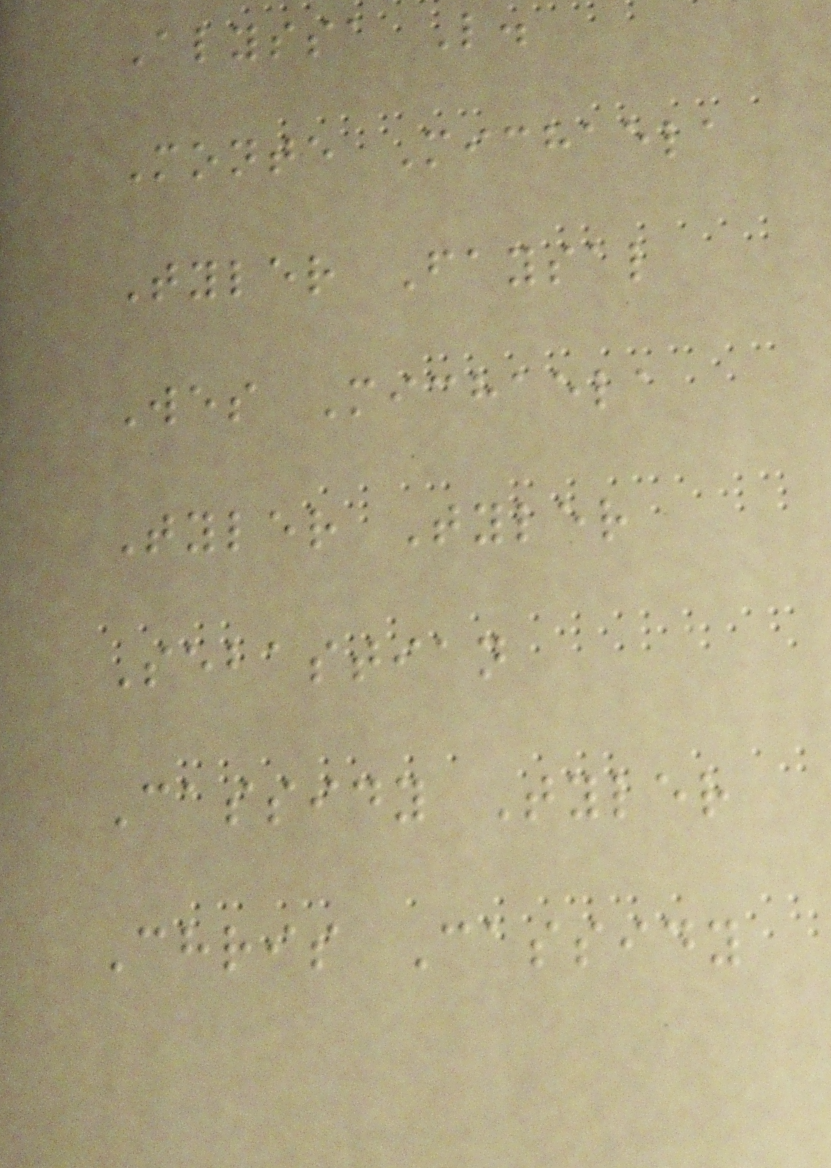Alyssa L.
Monte Michaela
Tyler Faysal
Wes Michaela
Tyler Tyler
Sebastian
Cassidy Tyler
Chris Cassidy
